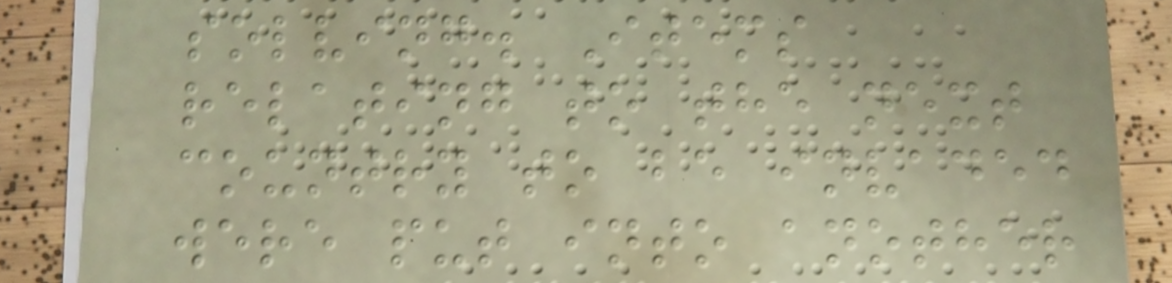solving. Items
relating to the next
country to be invaded
were put into another
